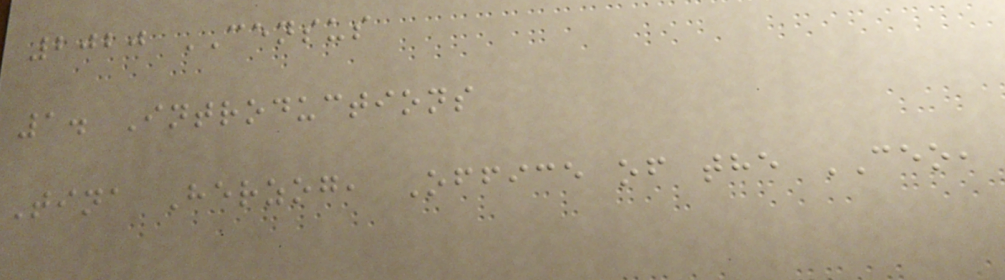2020 CENSUS
1. Introductions
Tina Herzog, Office of the CEO,
